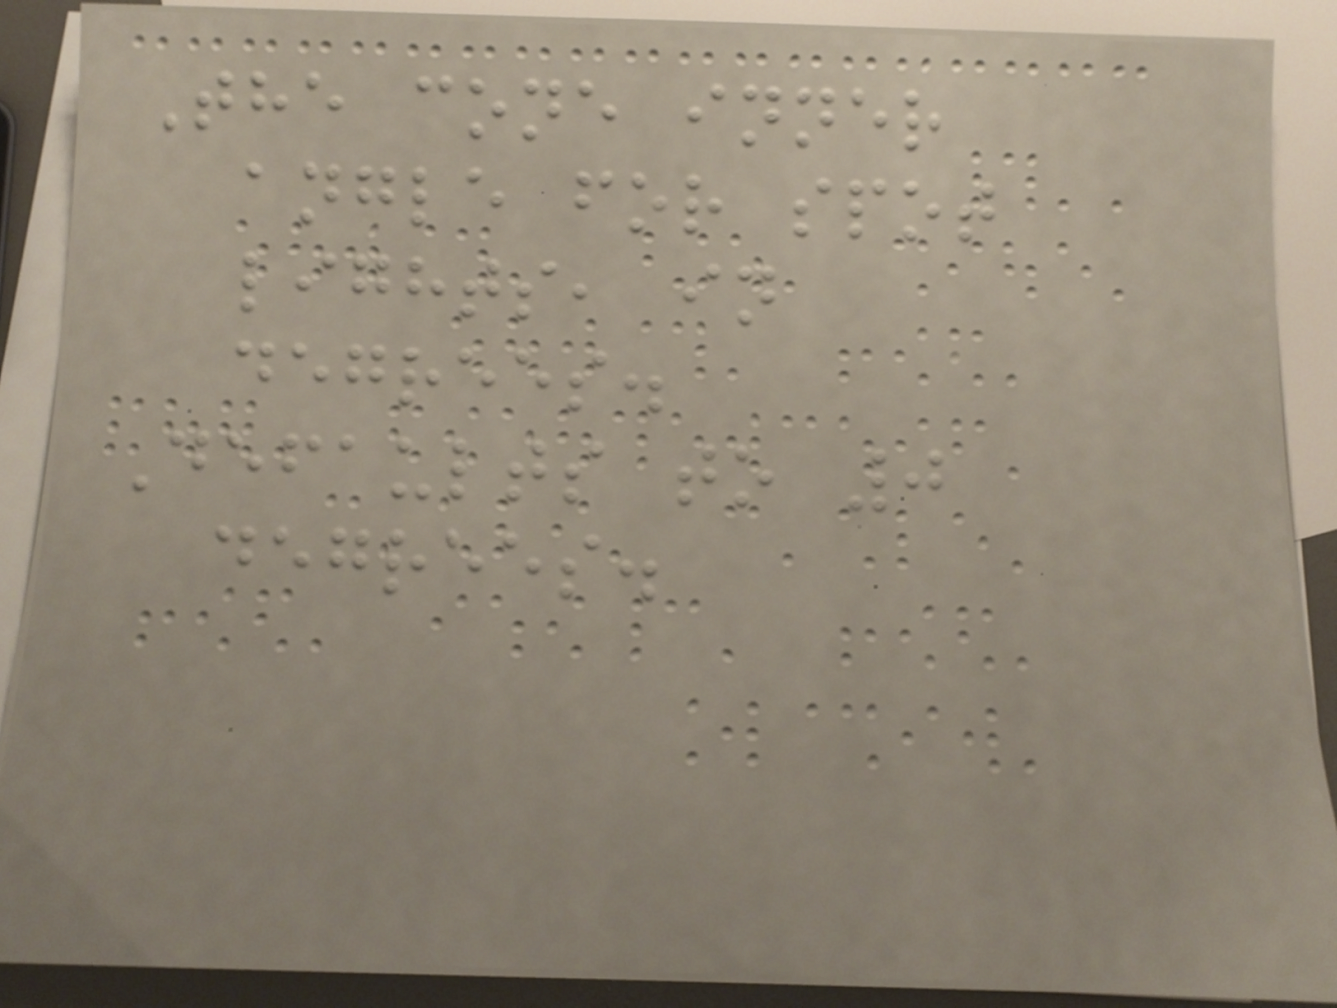The cone inner
angle for spot
lights, in
degrees.
Defaults to 0
degrees.
